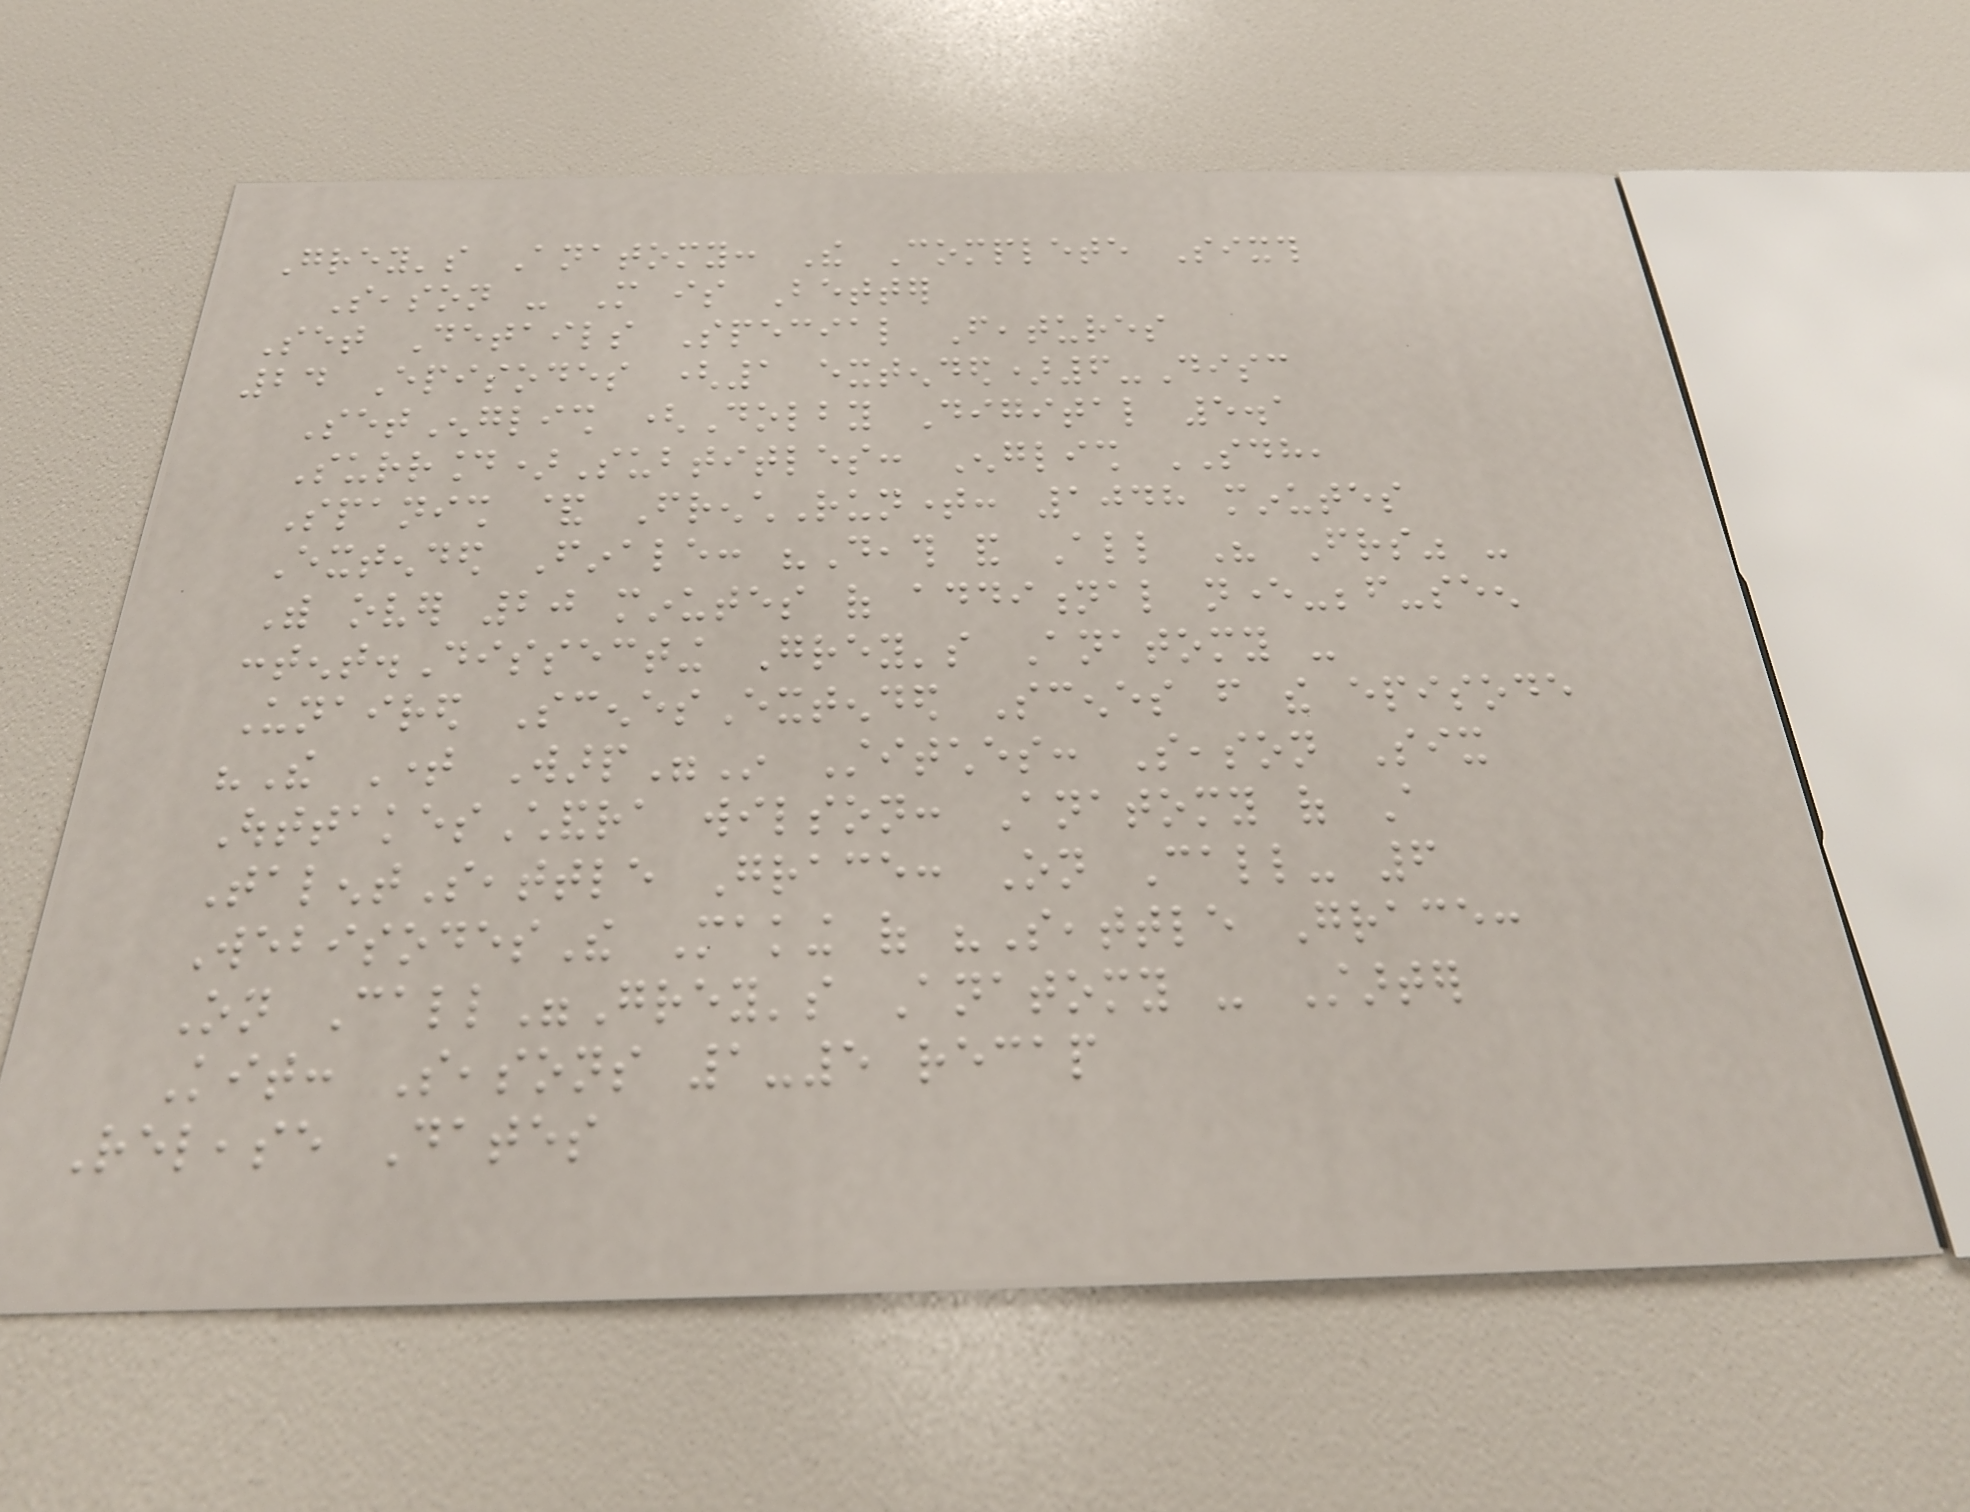Grey's Anatomy: The Complete Sixth
Season - More is Better
Set Details Special Features
24 Episodes (1 extended)6-Disc
SetEnglish (Dolby Digital 5.1
Surround)Subtitles: English SDH,
Spanish & FrenchRuntime: 1048 minutes
Extended Finale: "Death and All His Friends" -
With over 20 minutes of additional never-before-seen
content.Dissecting Grey's Anatomy -
Unaired ScenesExtended Scenes from the episode
"The Time Warp"In Stitches: Season Six
OuttakesChandra wilson: Anatomy of A
TalentSeattle Grace: On Call- 6
WebisodesThe Making of "Seattle Grace:
On Call"Grey's Anatomy - Starter
Kit: Seasons 1-5 recap
Release Dates
